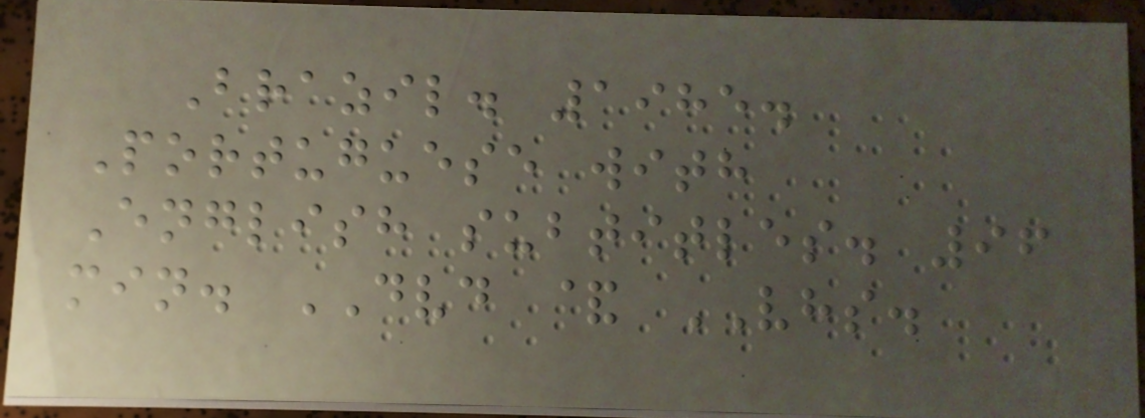Brazil. 1985.
Portuguese with
English subtitles. 96
min. DVD & VHS.
